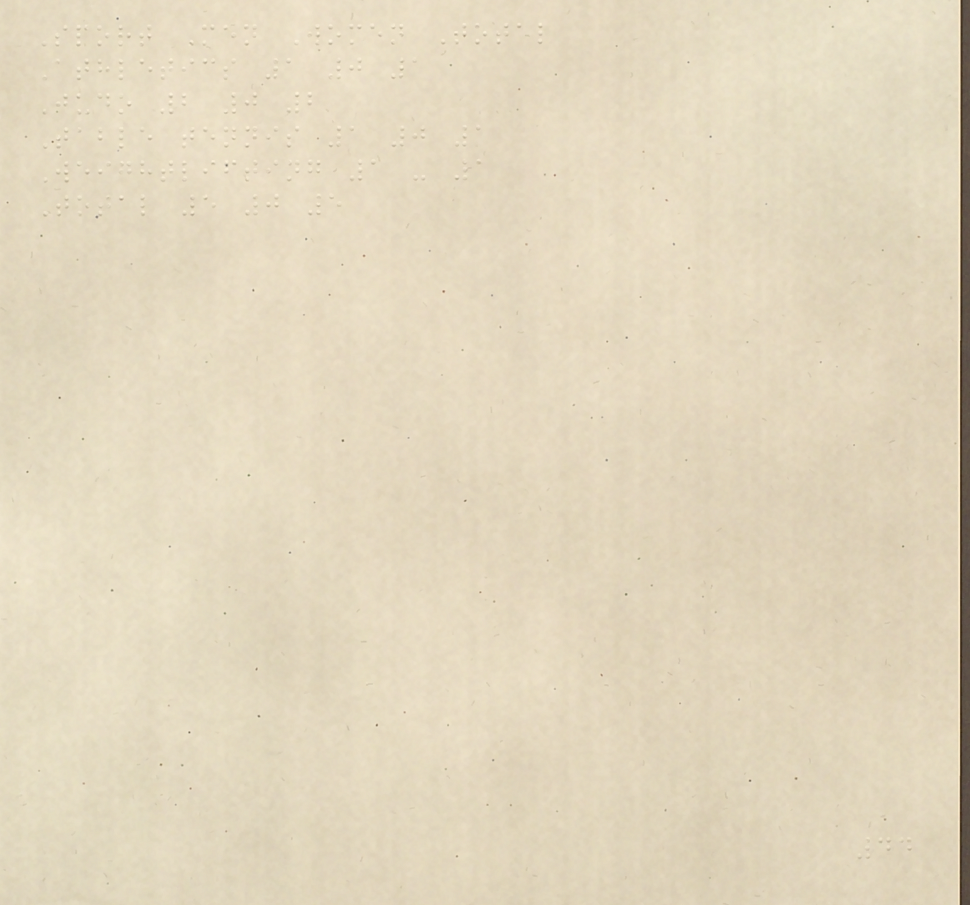Sport Men Women Total
Athletics 1 0 1
Judo 2 0 2
Table tennis 1 0 1
Weightlifting 1 - 1
Total 5 0 5
44
